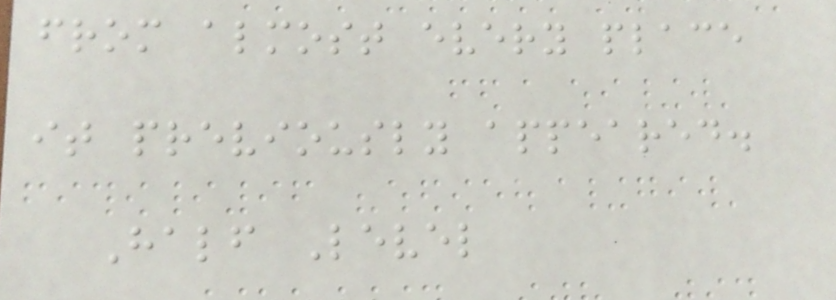from almost every place
it previously appeared.
Half Level
